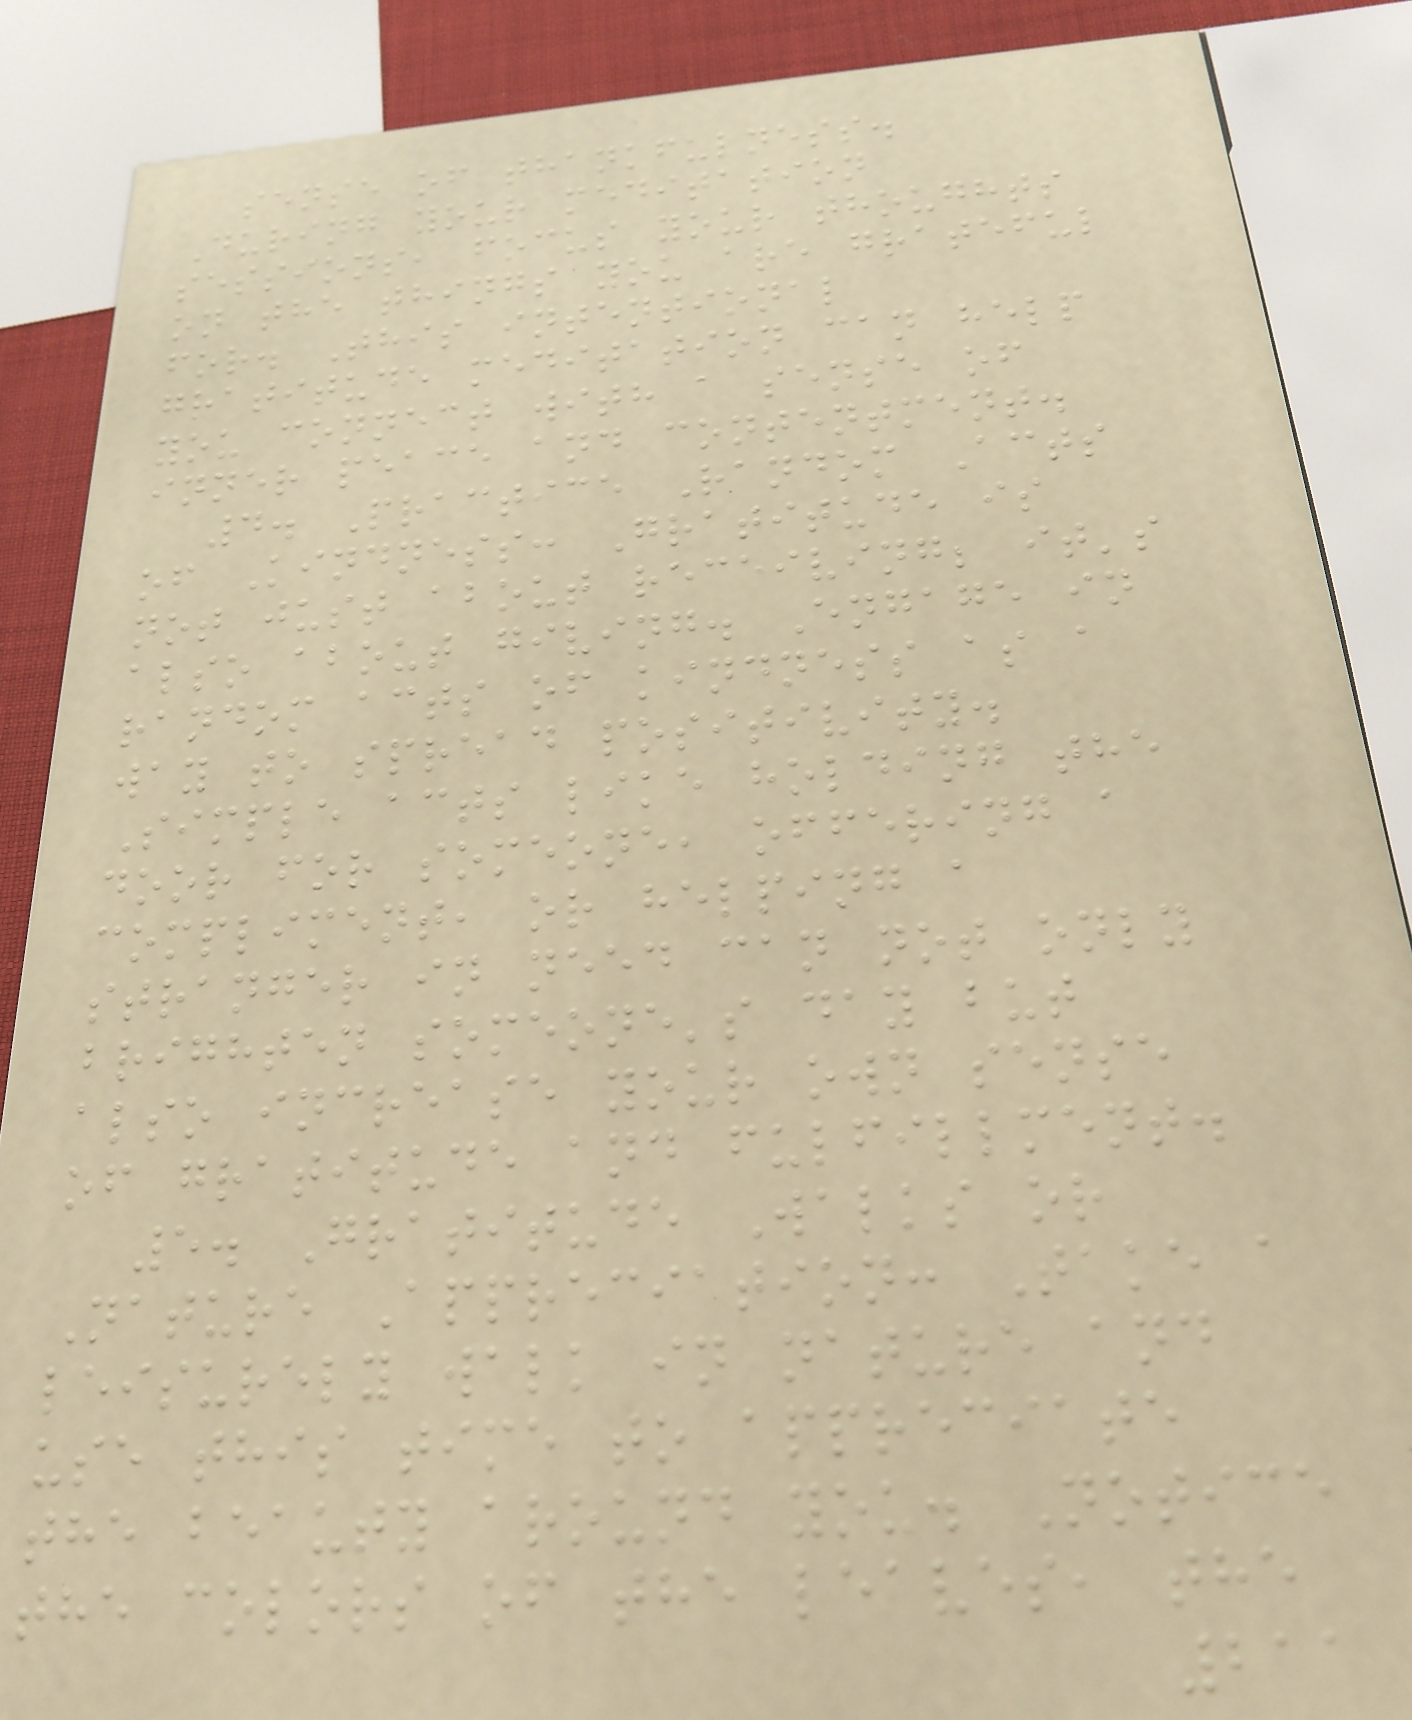sense of thankfulness.
During your meditation
sessions, focus your thoughts
on the things you are grateful
for. This intentional
gratitude meditation can help
you connect with a sense of
inner peace and contentment.
4. Practice Random Acts
of Kindness: Gratitude is
not just about receiving; it's
also about giving. Engage in
random acts of kindness as a
way to spread positivity.
Simple acts like holding the
door for someone, offering a
compliment, or helping a
stranger in need can not only
brighten someone's day but
also increase your own sense
of gratitude and fulfillment.
5. Gratitude Walks or
Nature Appreciation: Take a
leisurely walk in nature and
use this time to appreciate
the beauty around you. Notice
the colors of the leaves, the
211
